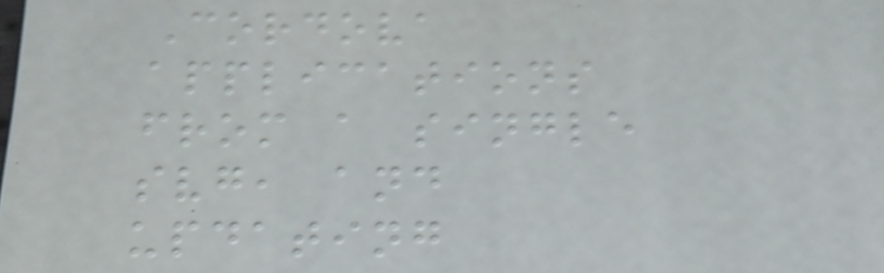Cordova
applications
from a single
svg, and
updating
